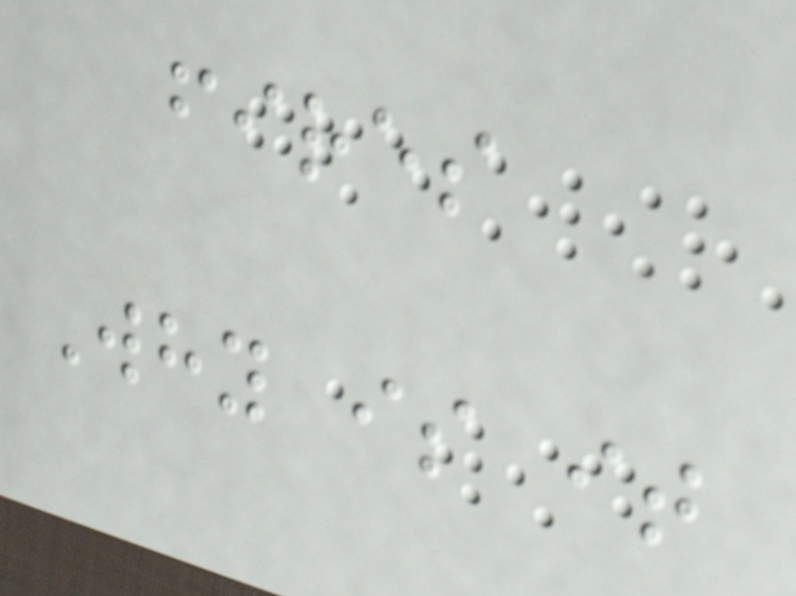fires
Why is it
